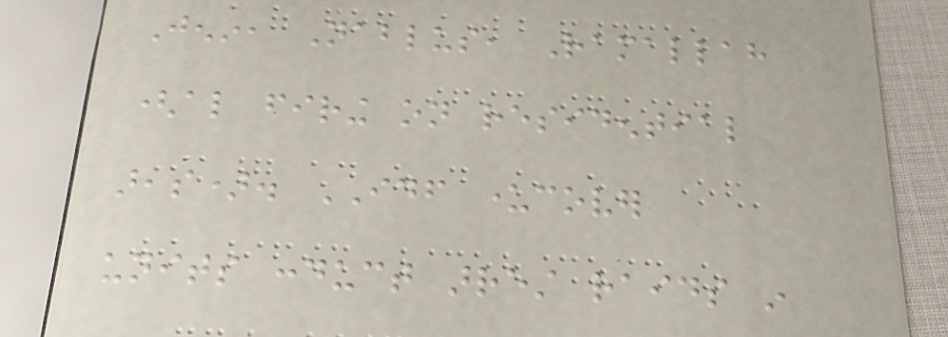Jenin, Nablus, Ramallah
(also firing on residential
areas). IDF undercover
units conduct arrest raids in
